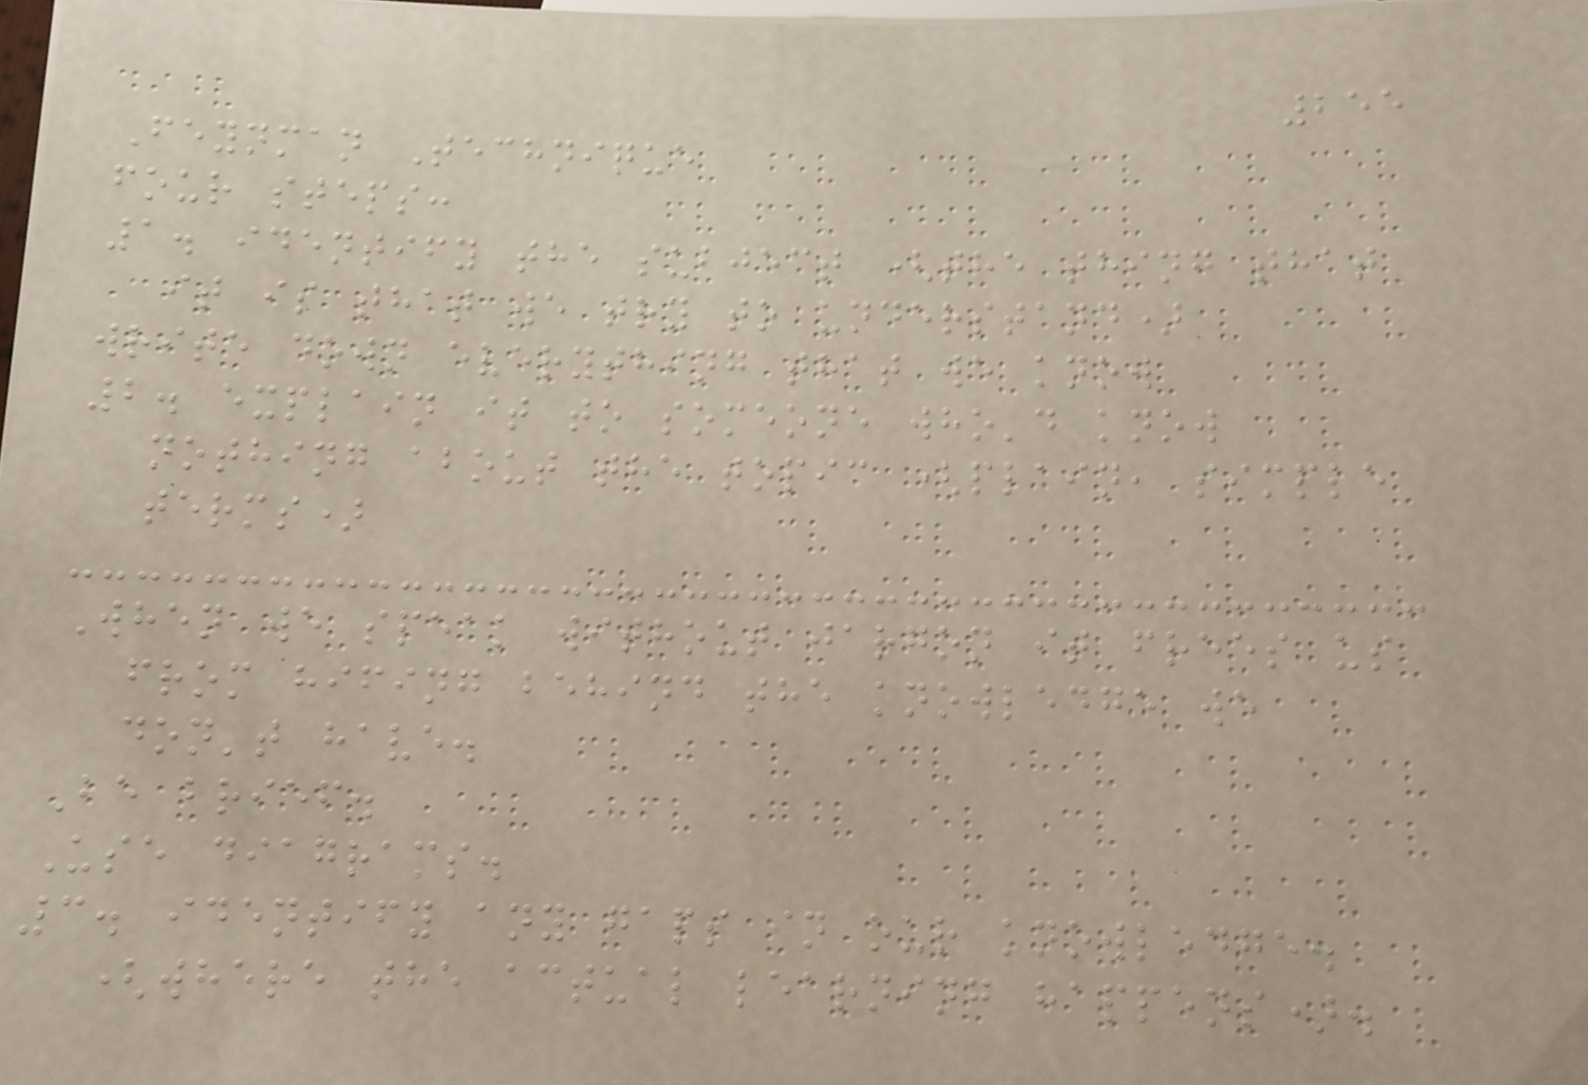255
Feynman Technique
four steps:
1. identify the subject (the thing that
it is that we try to understand)
write down everything that we know
2. explain it to someone who'd know
nothing about the topic (plain, simple
terms)
When we speak without jargon it frees us
from hifing behind the knowledge we
don't have.
Be brief.
Use diagrams.
3. identify any gaps in our knowledge.
(where the actual learning happens).
